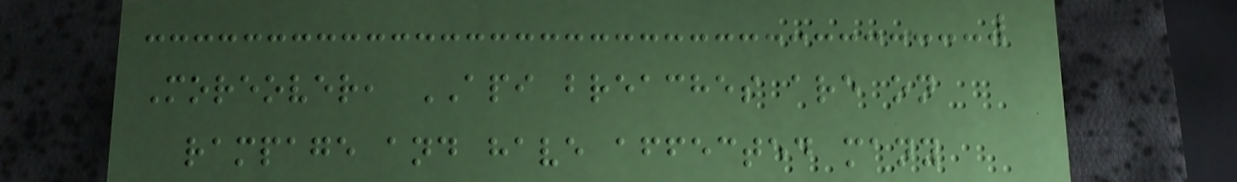Moreover, API breaches are on
rampage and have affected many
